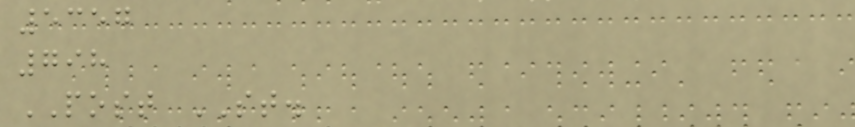5357
798
POST ST.
